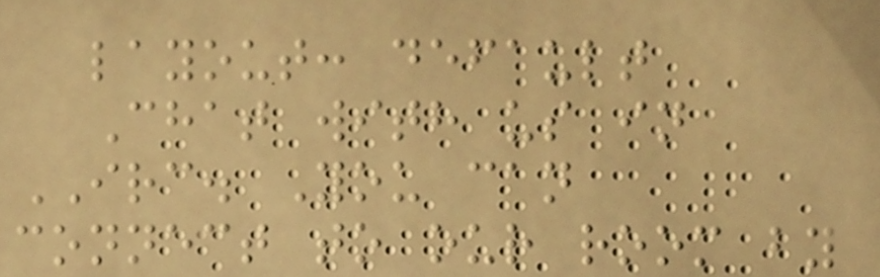layout: default
Chat with us in
IRC. You can
connect to our room by
